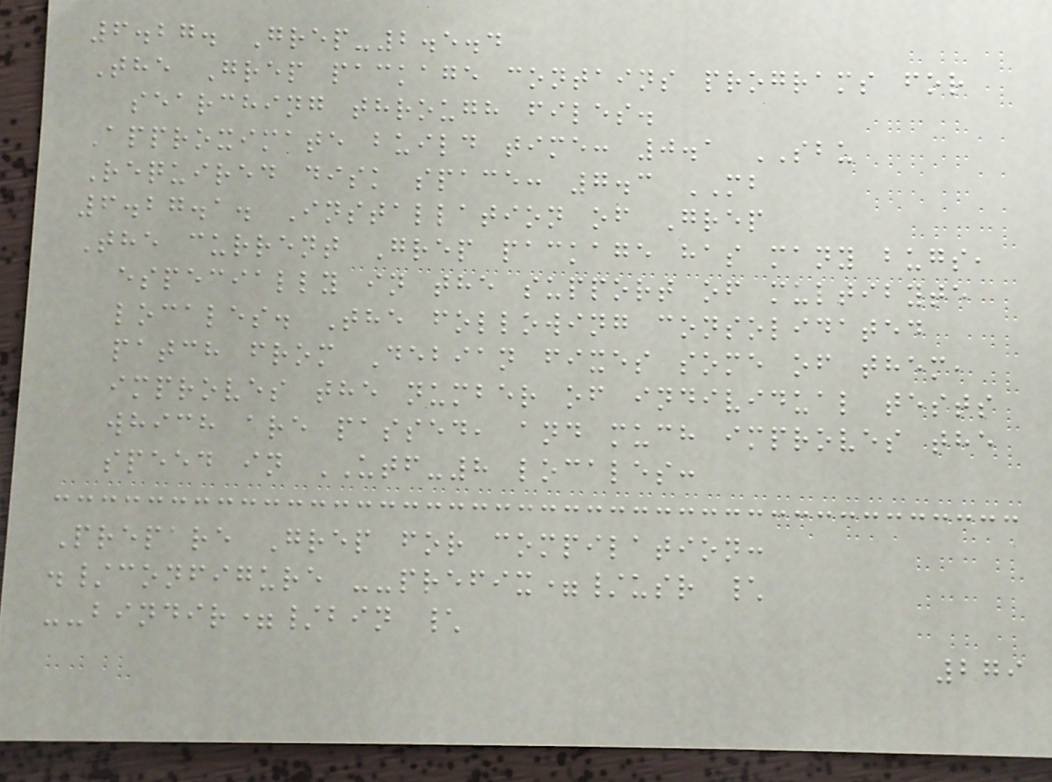6.27. Grep-2.5.4
The Grep package contains programs for
searching through files.
Approximate build time: 0.1 SBU
Required disk space: 7.3 MB
6.27.1. Installation of Grep
The current Grep package has many bugs,
especially in the support of multibyte
locales. The following consolidated
patch from Debian fixes some of them,
improves the number of individual tests
which are passed, and much improves the
speed in UTF-8 locales:
Prepare Grep for compilation:
./configure --prefix=/usr \
--bindir=/bin \
279
